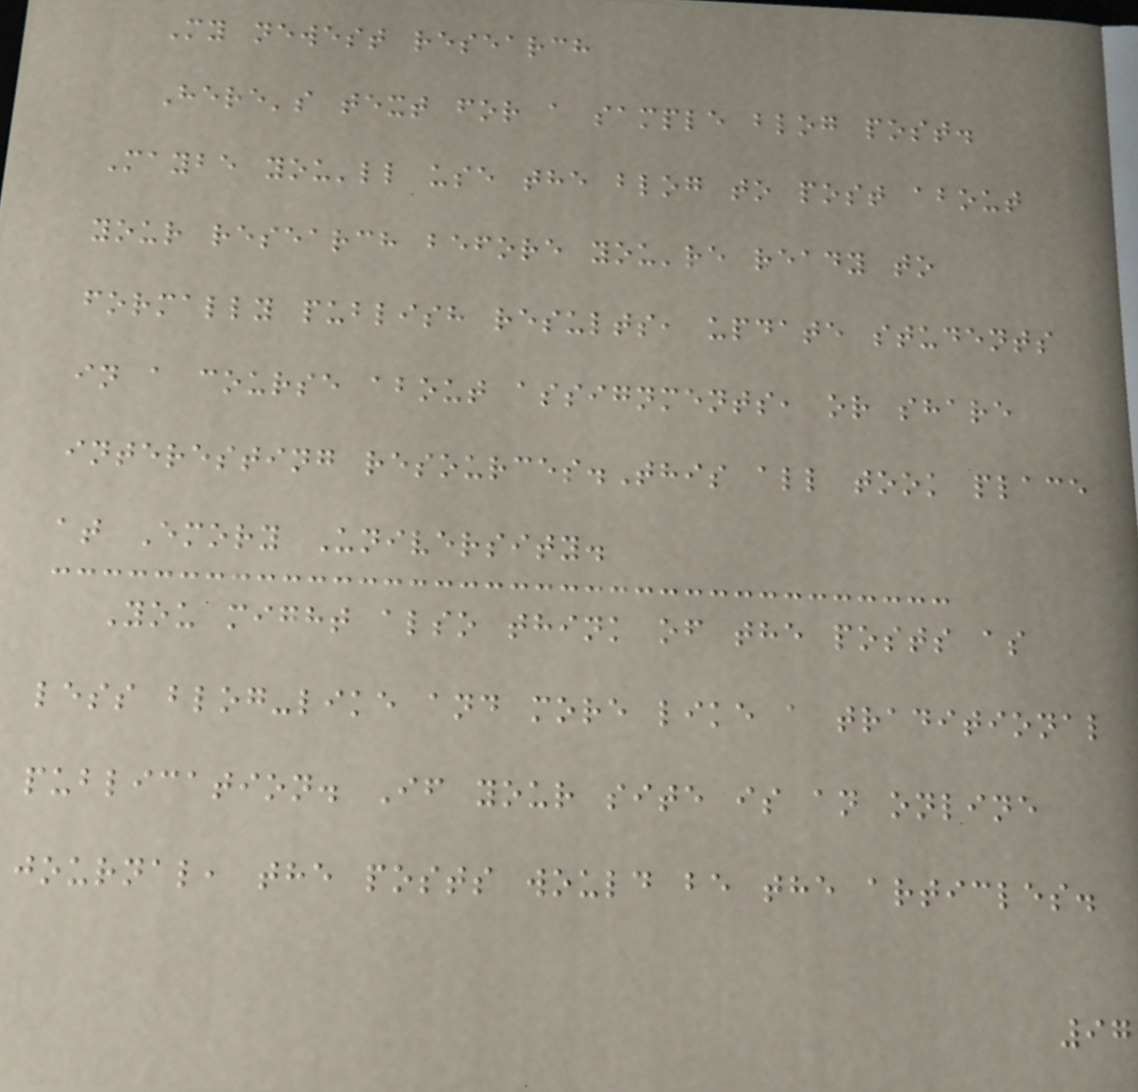My newest research
Here's text for a sample blog post.
Maybe you'll use the blog to post about
your research before you're ready to
formally publish results, update students
in a course about assignments, or share
interesting resources.This all took place
at Emory University.
You might also think of the posts as
less blog-like and more like a traditional
publication. If your site is an online
journal, the posts would be the articles.
97
